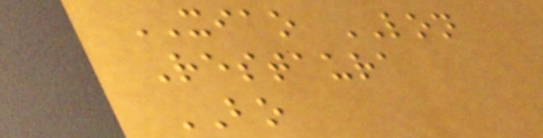XIAO LON
Restaura
BO
